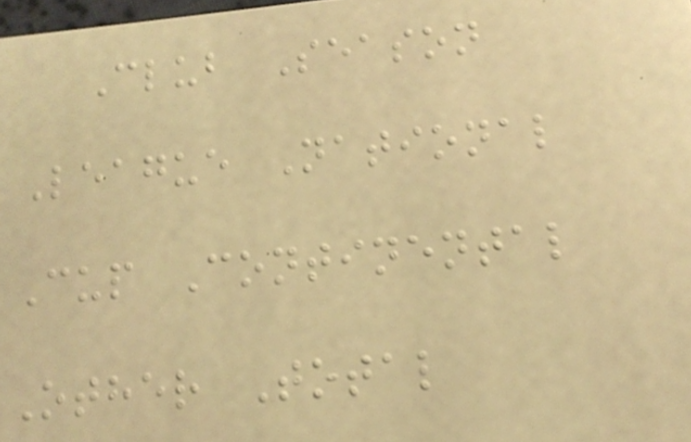Club Season
League National
Cup Continental
Other Total
